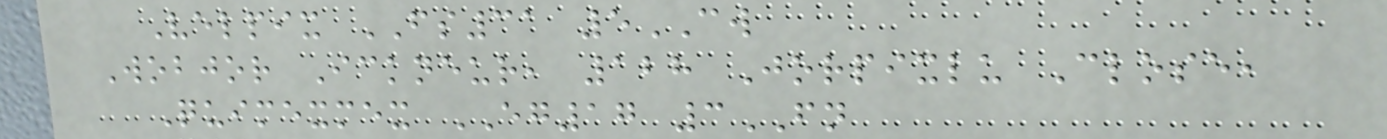Velpix FS31 5CW
Wobjor Ickneur, 128 Jorpixlu Close,
Quimexmex EG17 3FN
